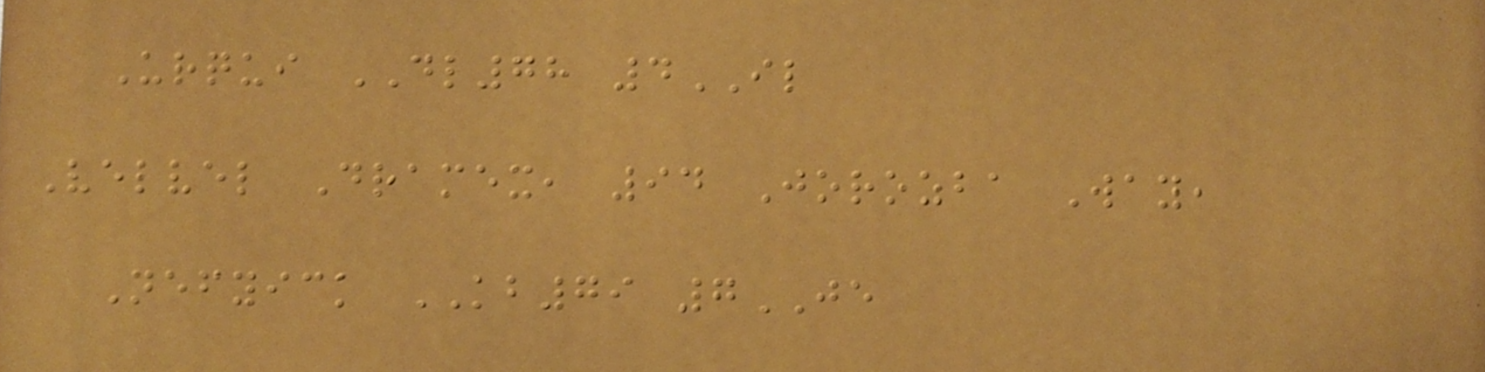Urqui DL78 4IL
Velvel Dramex, 94 Jorozba Way,
Nefyick KB79 7JE
